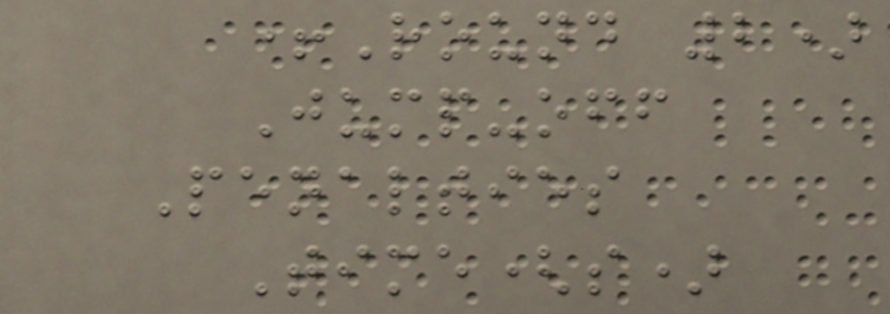+Round 2)
Jump-off
Penalties
Time(s)
